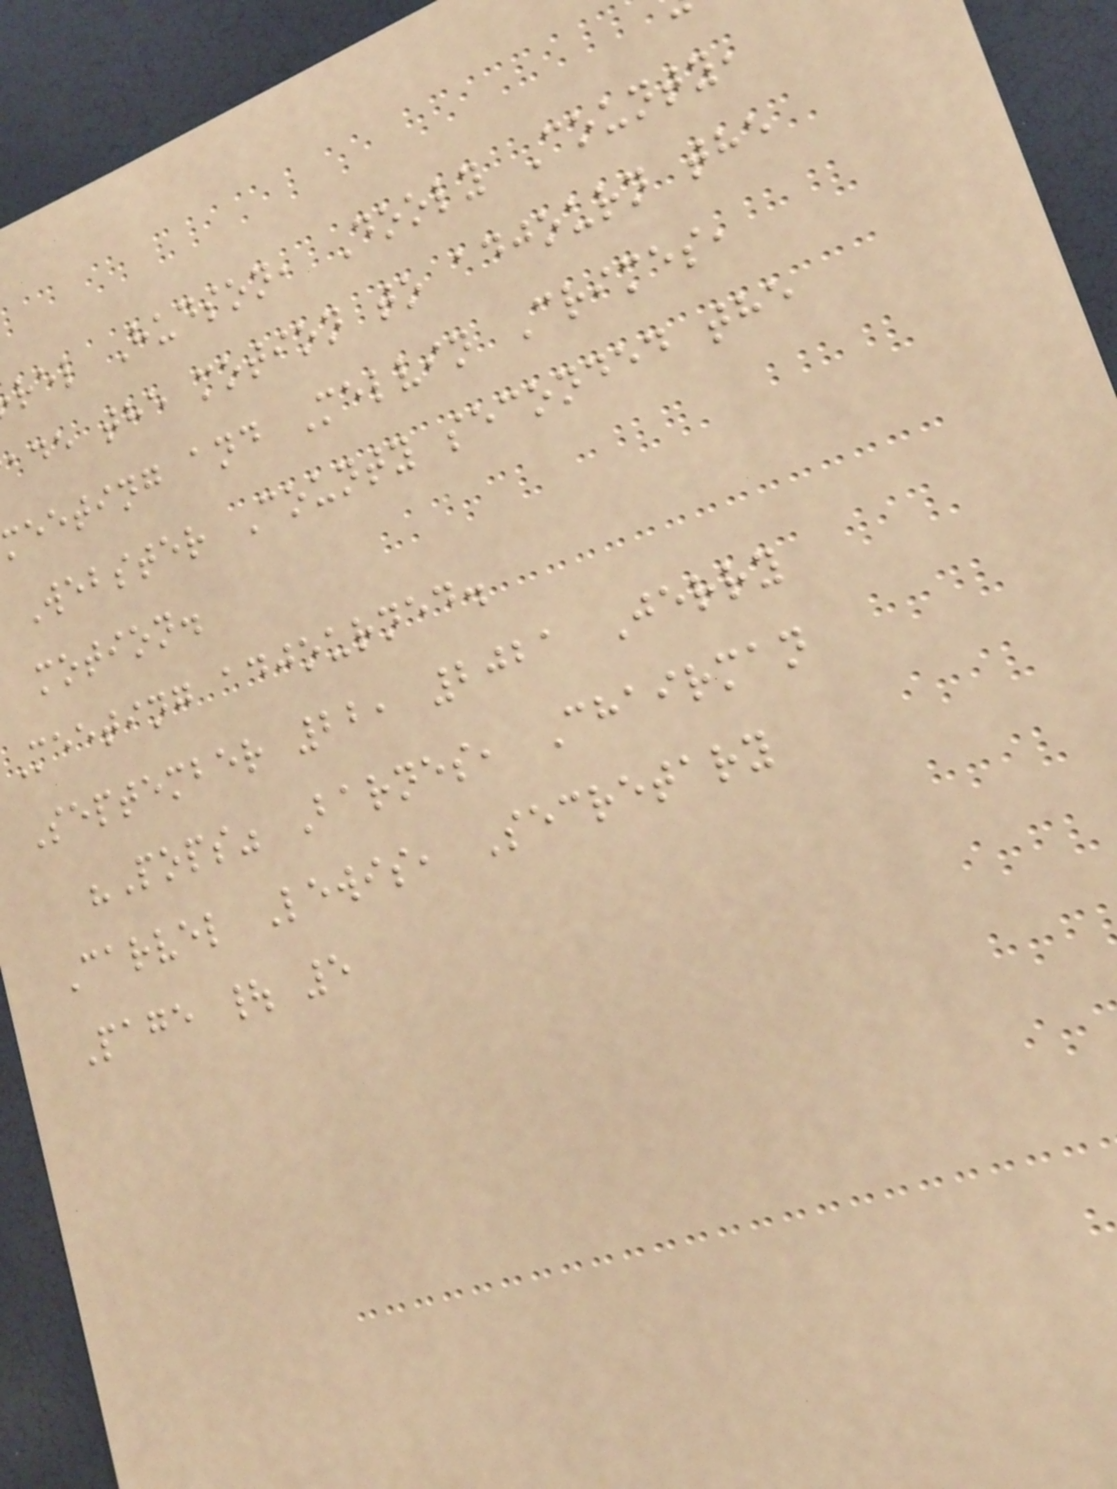rel Hudson, Dooly County,
ade the motion to adjourn the
meeting and Melvin Crimes,
Webster County seconded the
motion.
Meeting adjourned.
September 22, 2021 Jerry
"Pops" Barnes, Chairman
Carvel Lewis, Secretary
Page | 5
